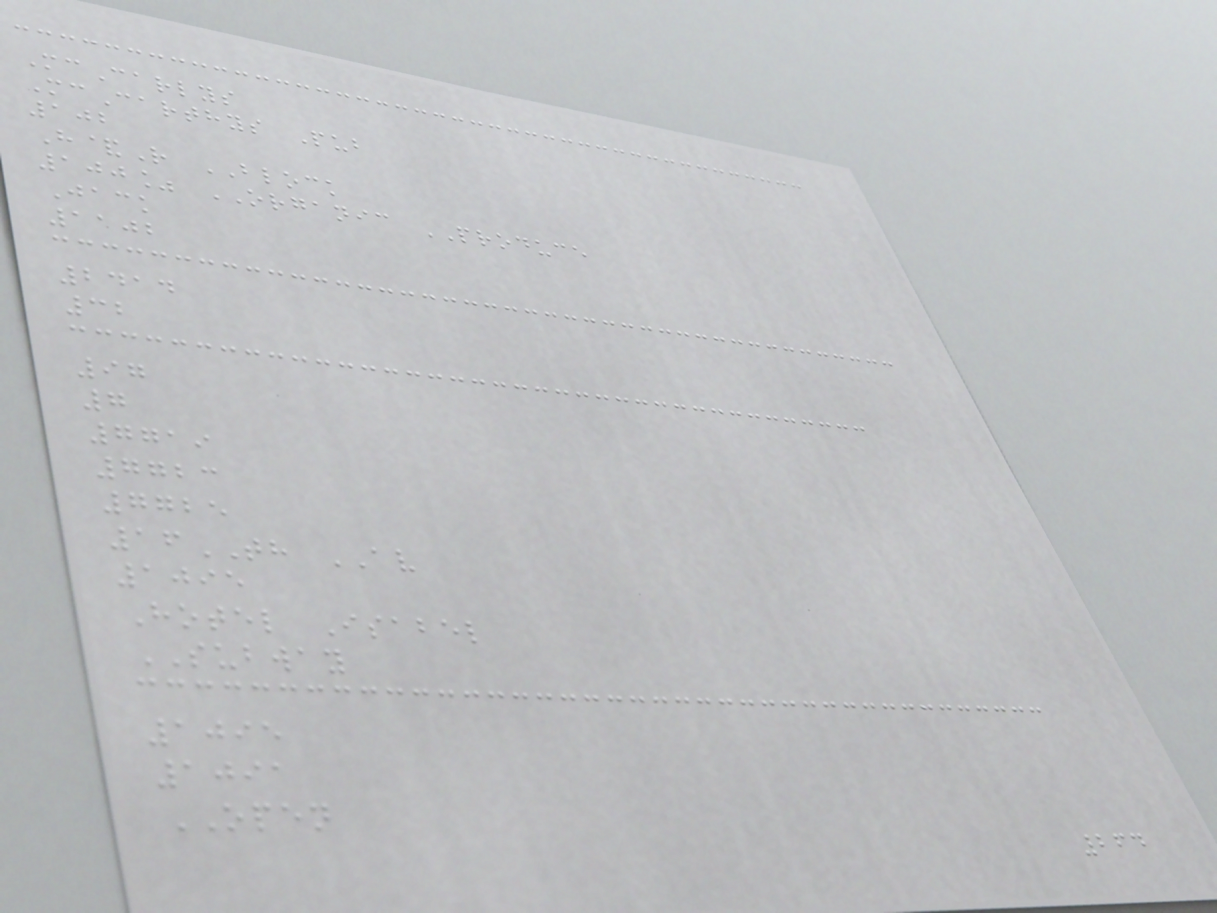McCarlys
McCarthys Pub
102
H&R BLOCK
100% ORGANIC PRODUCE
Jack
1102
2414
32
97
7
7719
7723
7725
16TH AV
1095
Hotel Isabel
SUBWAY
1095
1091
OPEN
264
